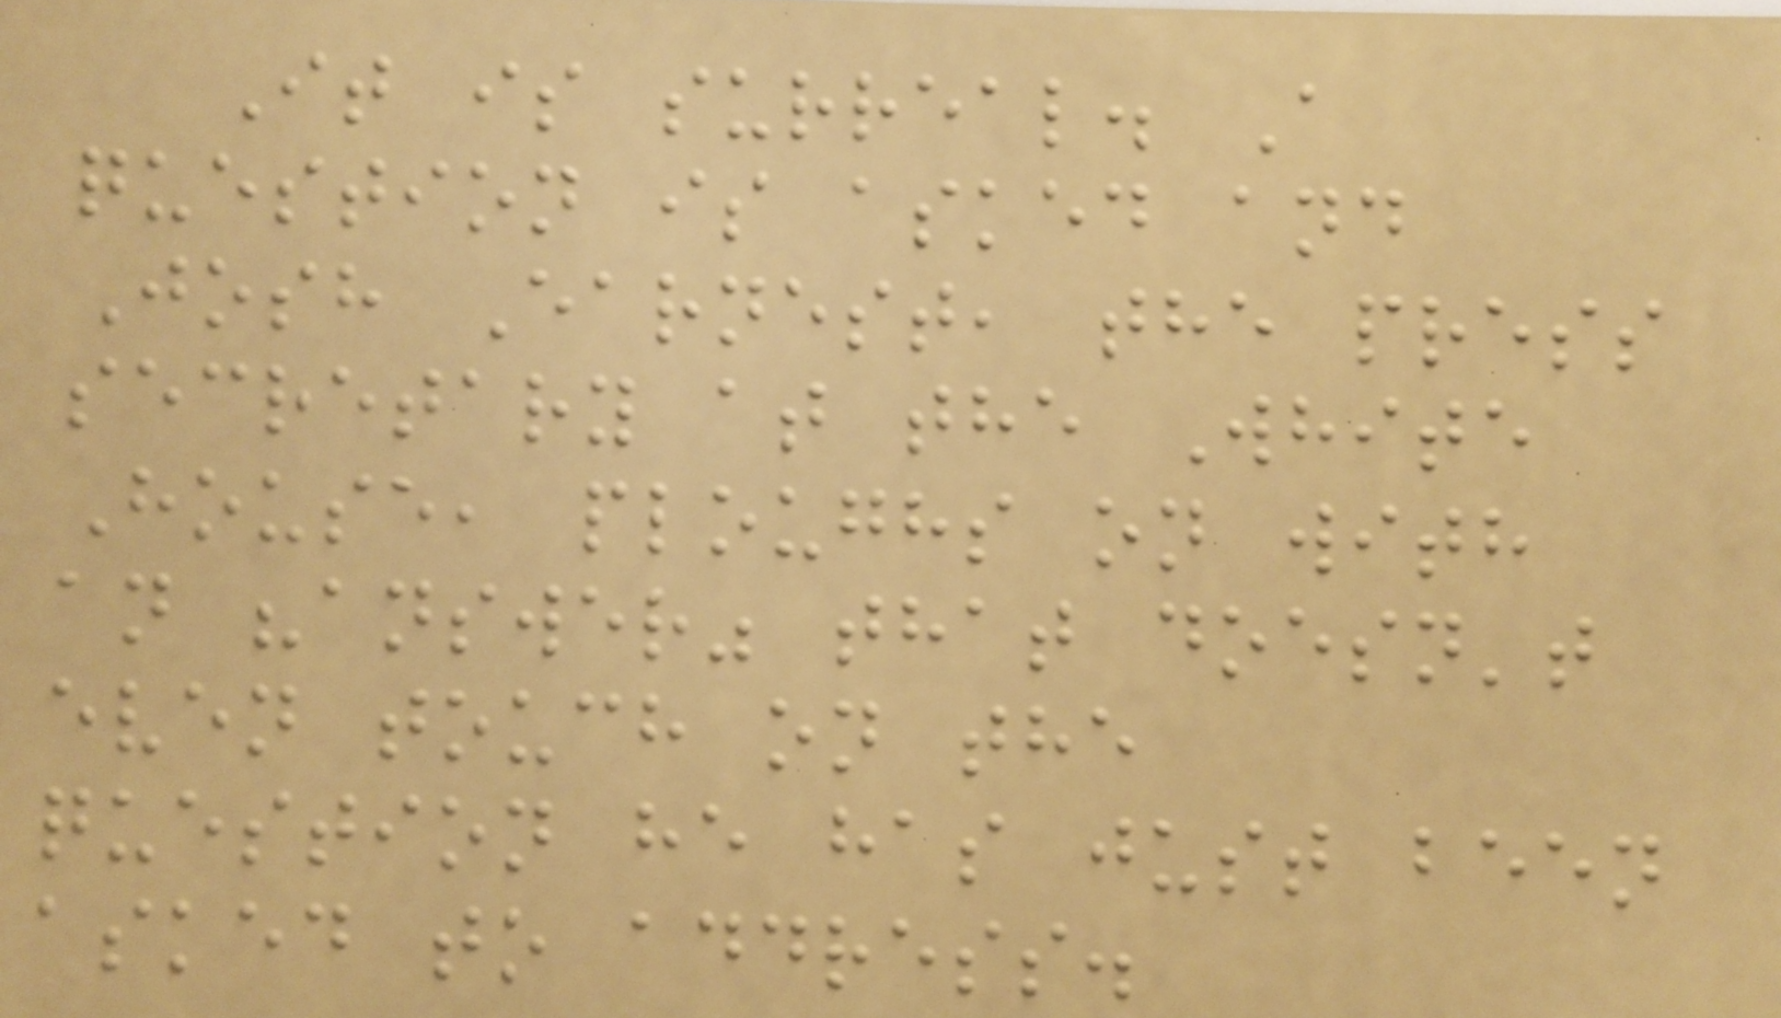It is surreal. A
question is asked and
Josh Earnest, the press
secretary at the White
House, ploughs on with
an "answer" that doesn't
even touch on the
question he has just been
asked to address.
